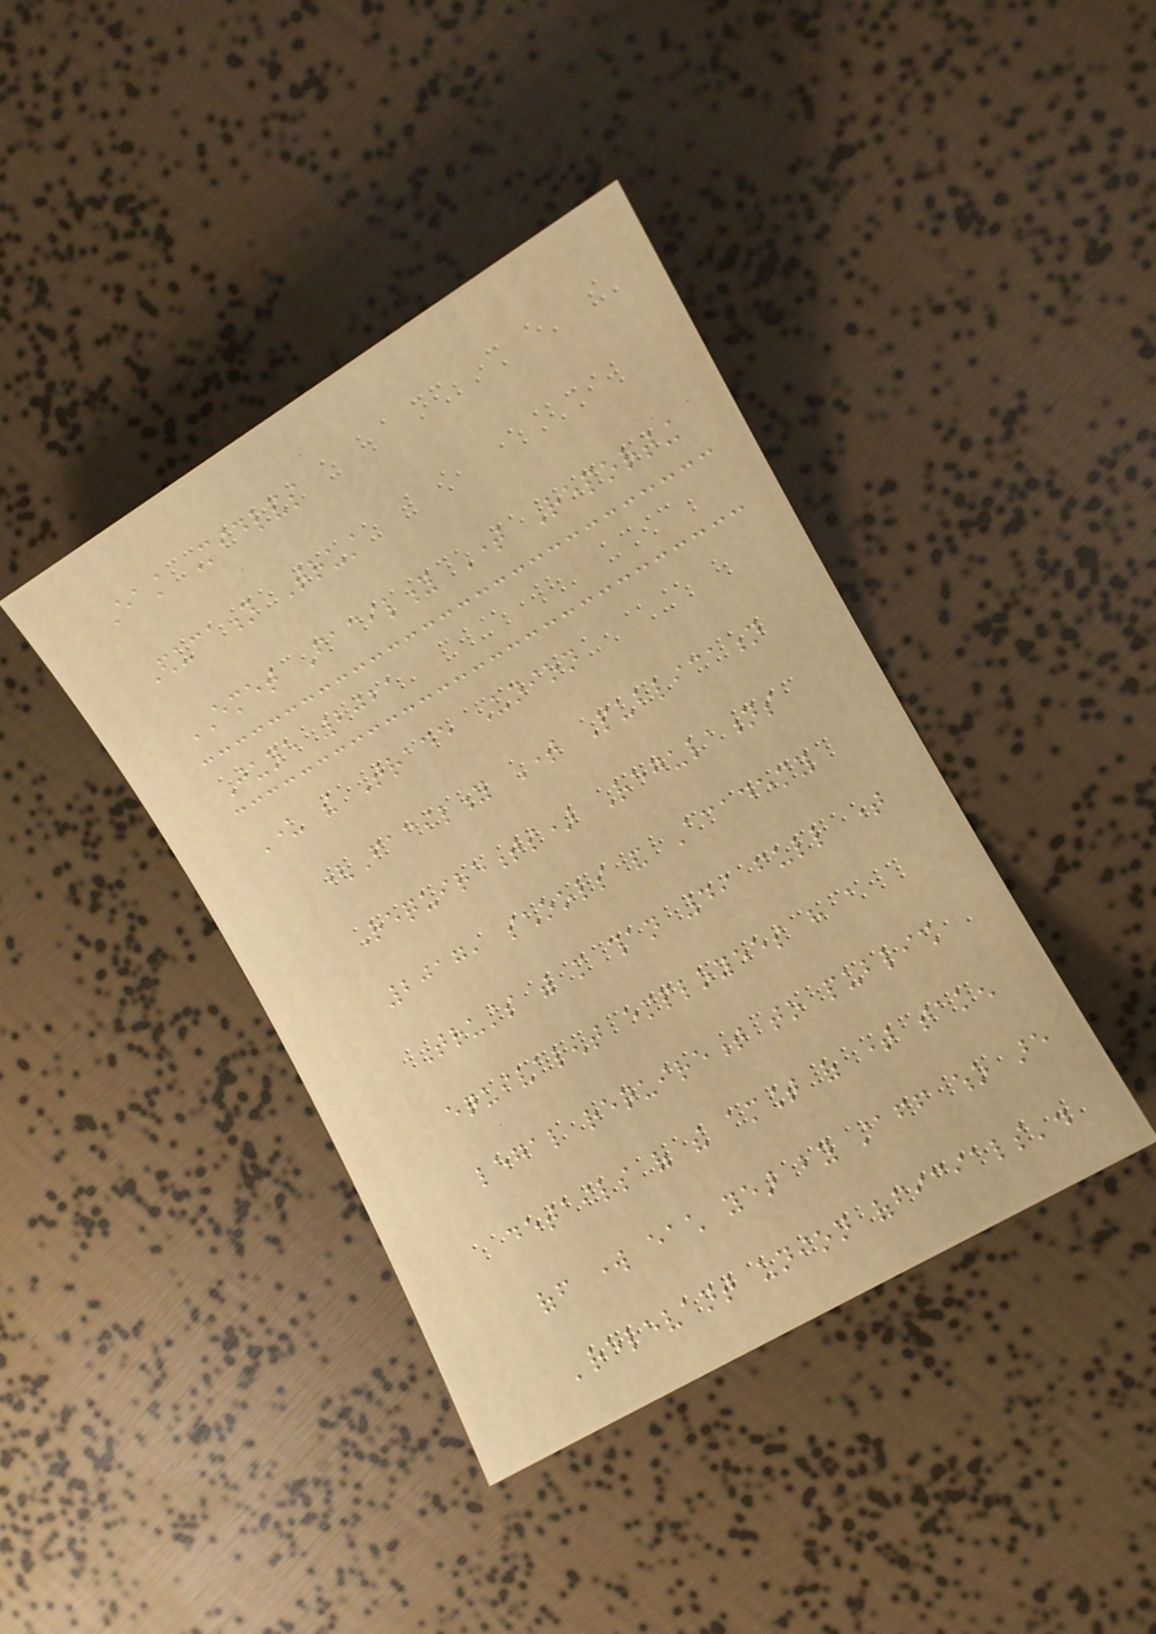East Midlands
Education Trust
EMET Facility Time Reporting
June 2021
Under the Trade Union
(Facility Time Publication
Requirements) Regulations
2017, schools and Academy
Trusts with more than 49 full time
equivalent employees have a
legal requirement to publish
details of the amount of time taken
off work each year by staff who are
'relevant union officials'.
